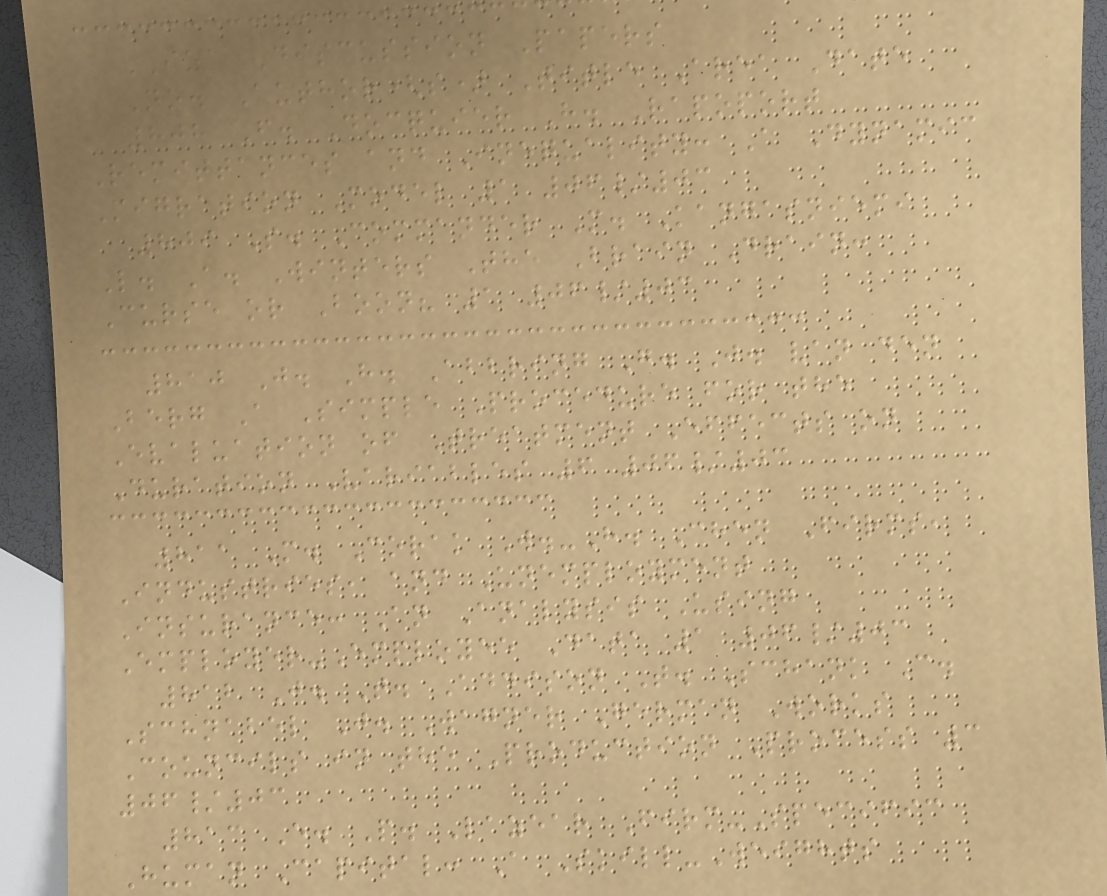IZA Discussion Papers
No. Author(s) Title Area Date
808 F. Docquier H. Rapoport
Remittances and Inequality: A Dynamic
Migration Model 1 06/03
809 S. Commander M. Kangasniemi
L. A. Winters The Brain Drain:
Curse or Boon? 1 06/03
810 J. H. Abbring G. J. van den
Berg A Simple Procedure for the
Evaluation of Treatment Effects on
Duration Variables 6 06/03
811 M. Corak W.-H. Chen Firms,
Industries, and Unemployment
Insurance: An Analysis Using
Employer-Employee Data 1 06/03
812 J. T. Addison T. Schank C.
Schnabel J. Wagner German Works
Councils in the Production Process 3
06/03
813 E. P. Lazear Firm-Specific
Human Capital: A Skill-Weights
